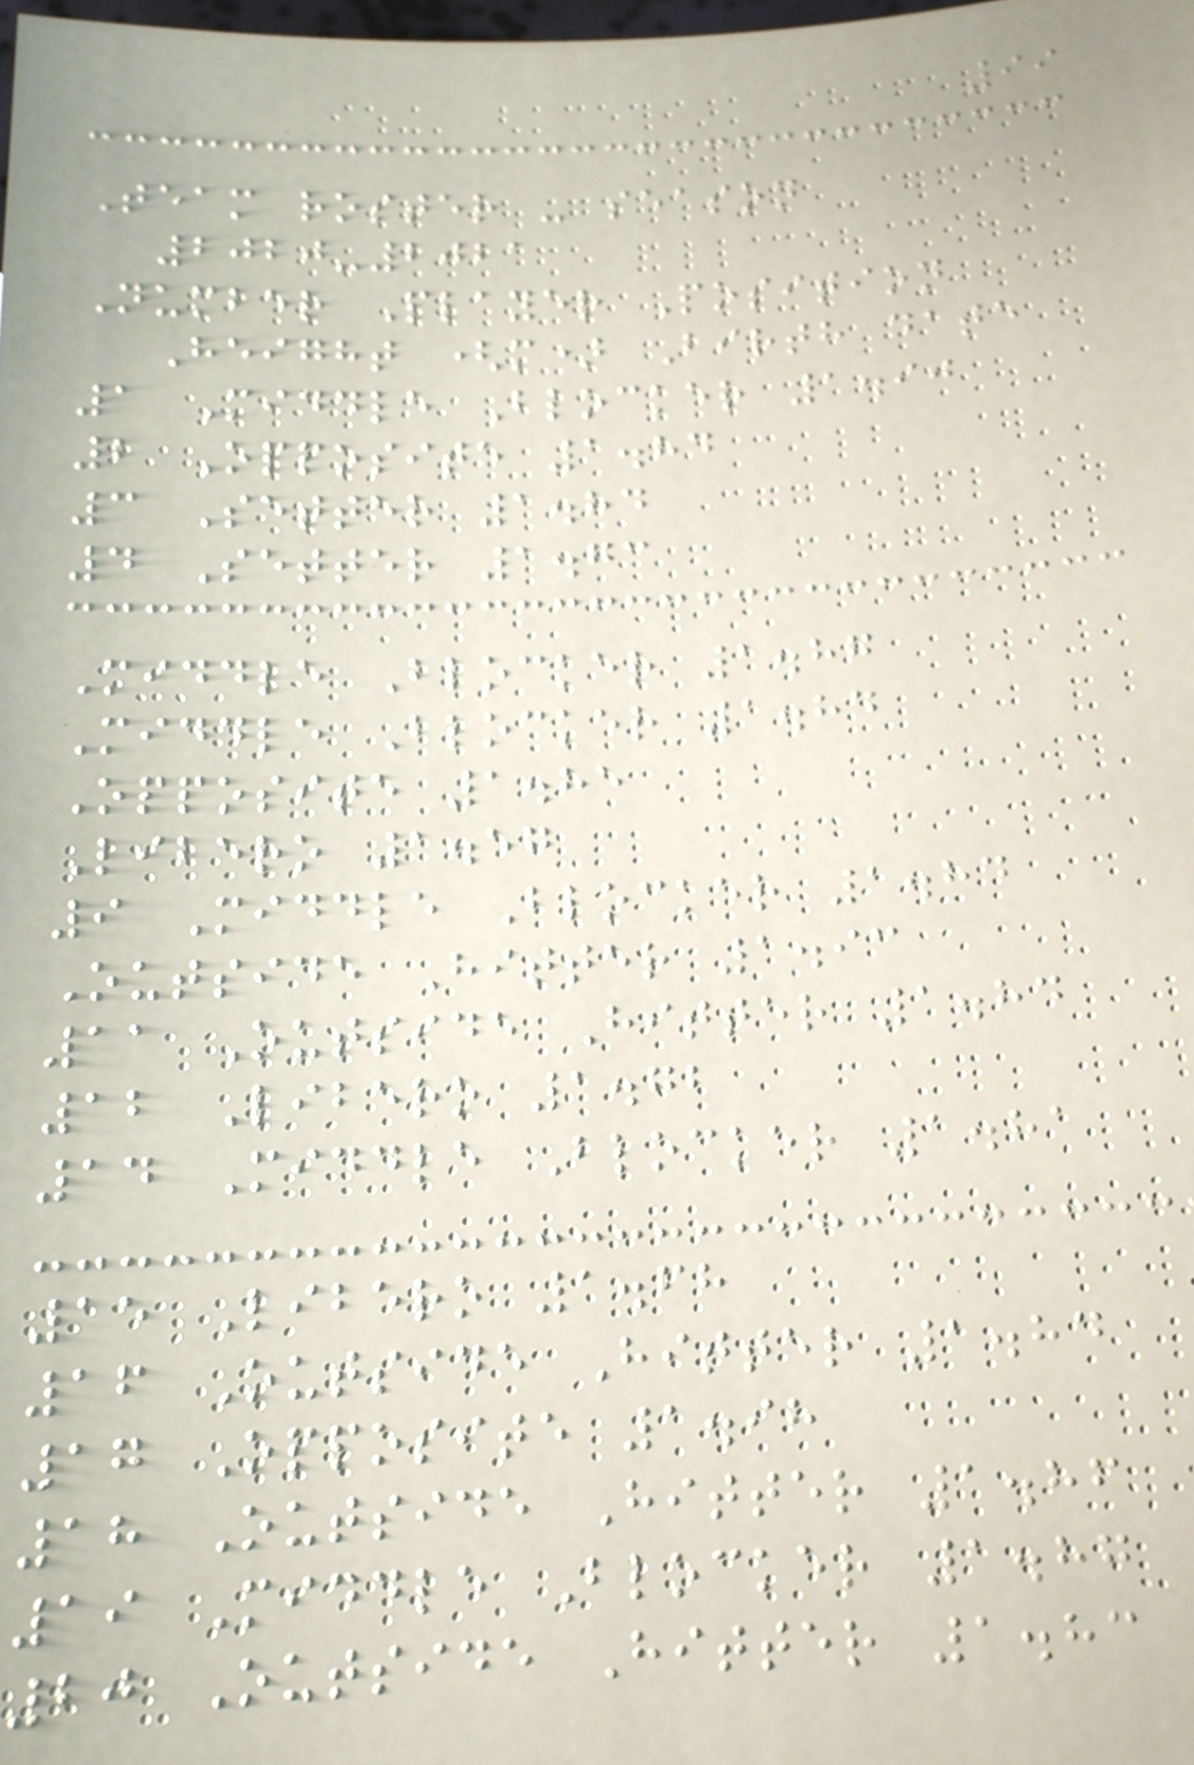99
Team roster - season
2020-2021
Number Player Position
Height (m) Birth date
1 Middle Blocker 1.90
2 Opposite 1.84
3 Setter 1.84
4 Setter 1.73
Middle Blocker 1.87
Middle Blocker 1.84
Opposite 1.85
Libero 1.57
9 Middle Blocker 1.84
Outside Hitter 1.93
11 Outside Hitter 1.84
12 Libero 1.72
14 Middle Blocker 1.81
15 Libero 1.68
16 Outside Hitter 1.84
17 Opposite 1.98
18 Outside Hitter 1.86
19 Middle Blocker 1.87
20 Outside Hitter 1.83
